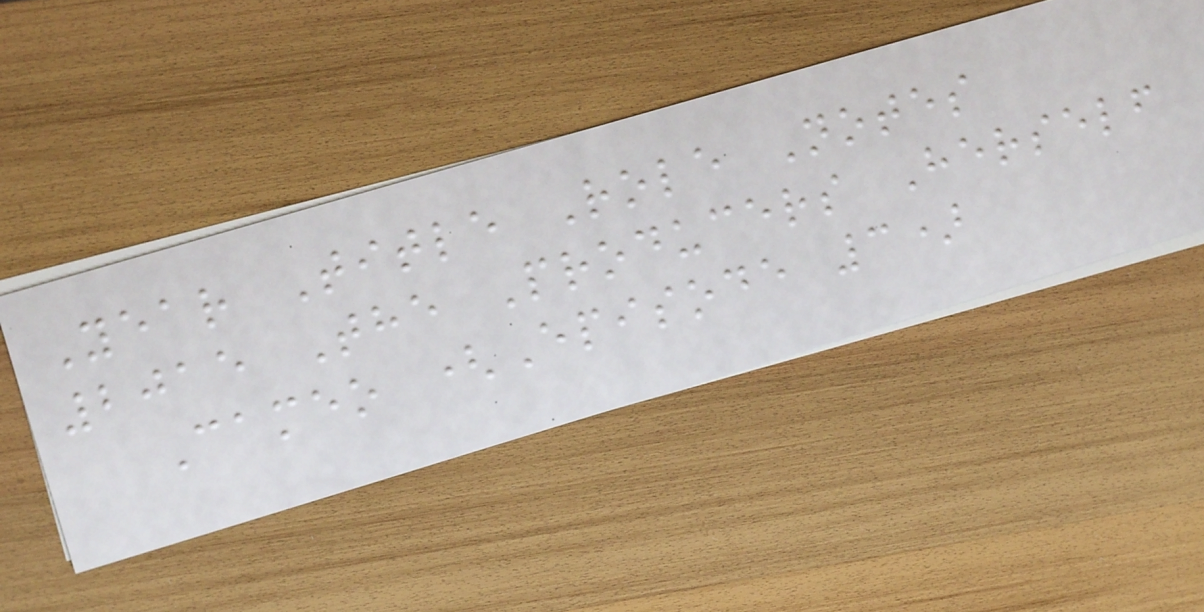Year Title Role Notes
2015 The Producers Herself
Cameo (Episode 3)
